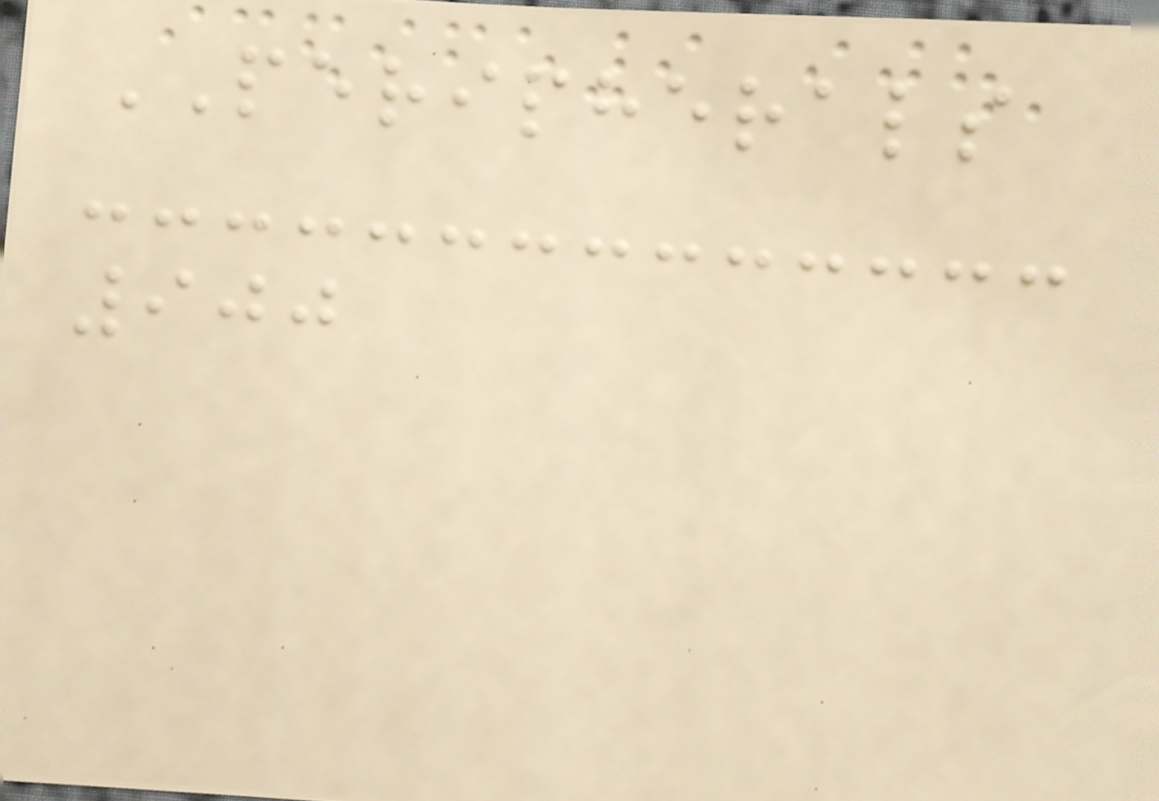PERIPHERALS
900
